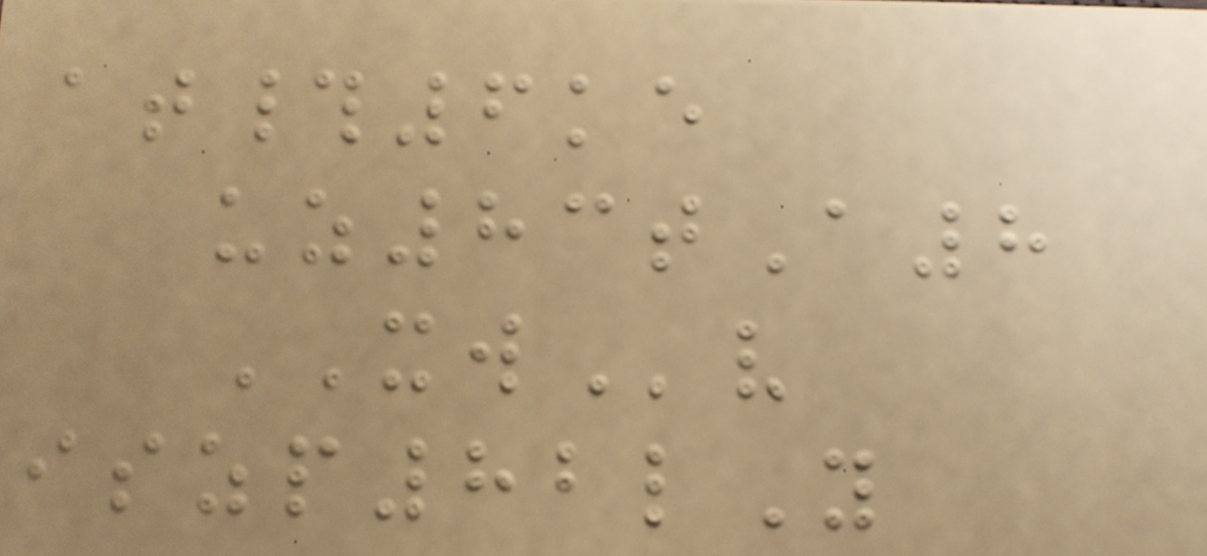at#6ke
uz83tA8
XWv
iszp82lY
